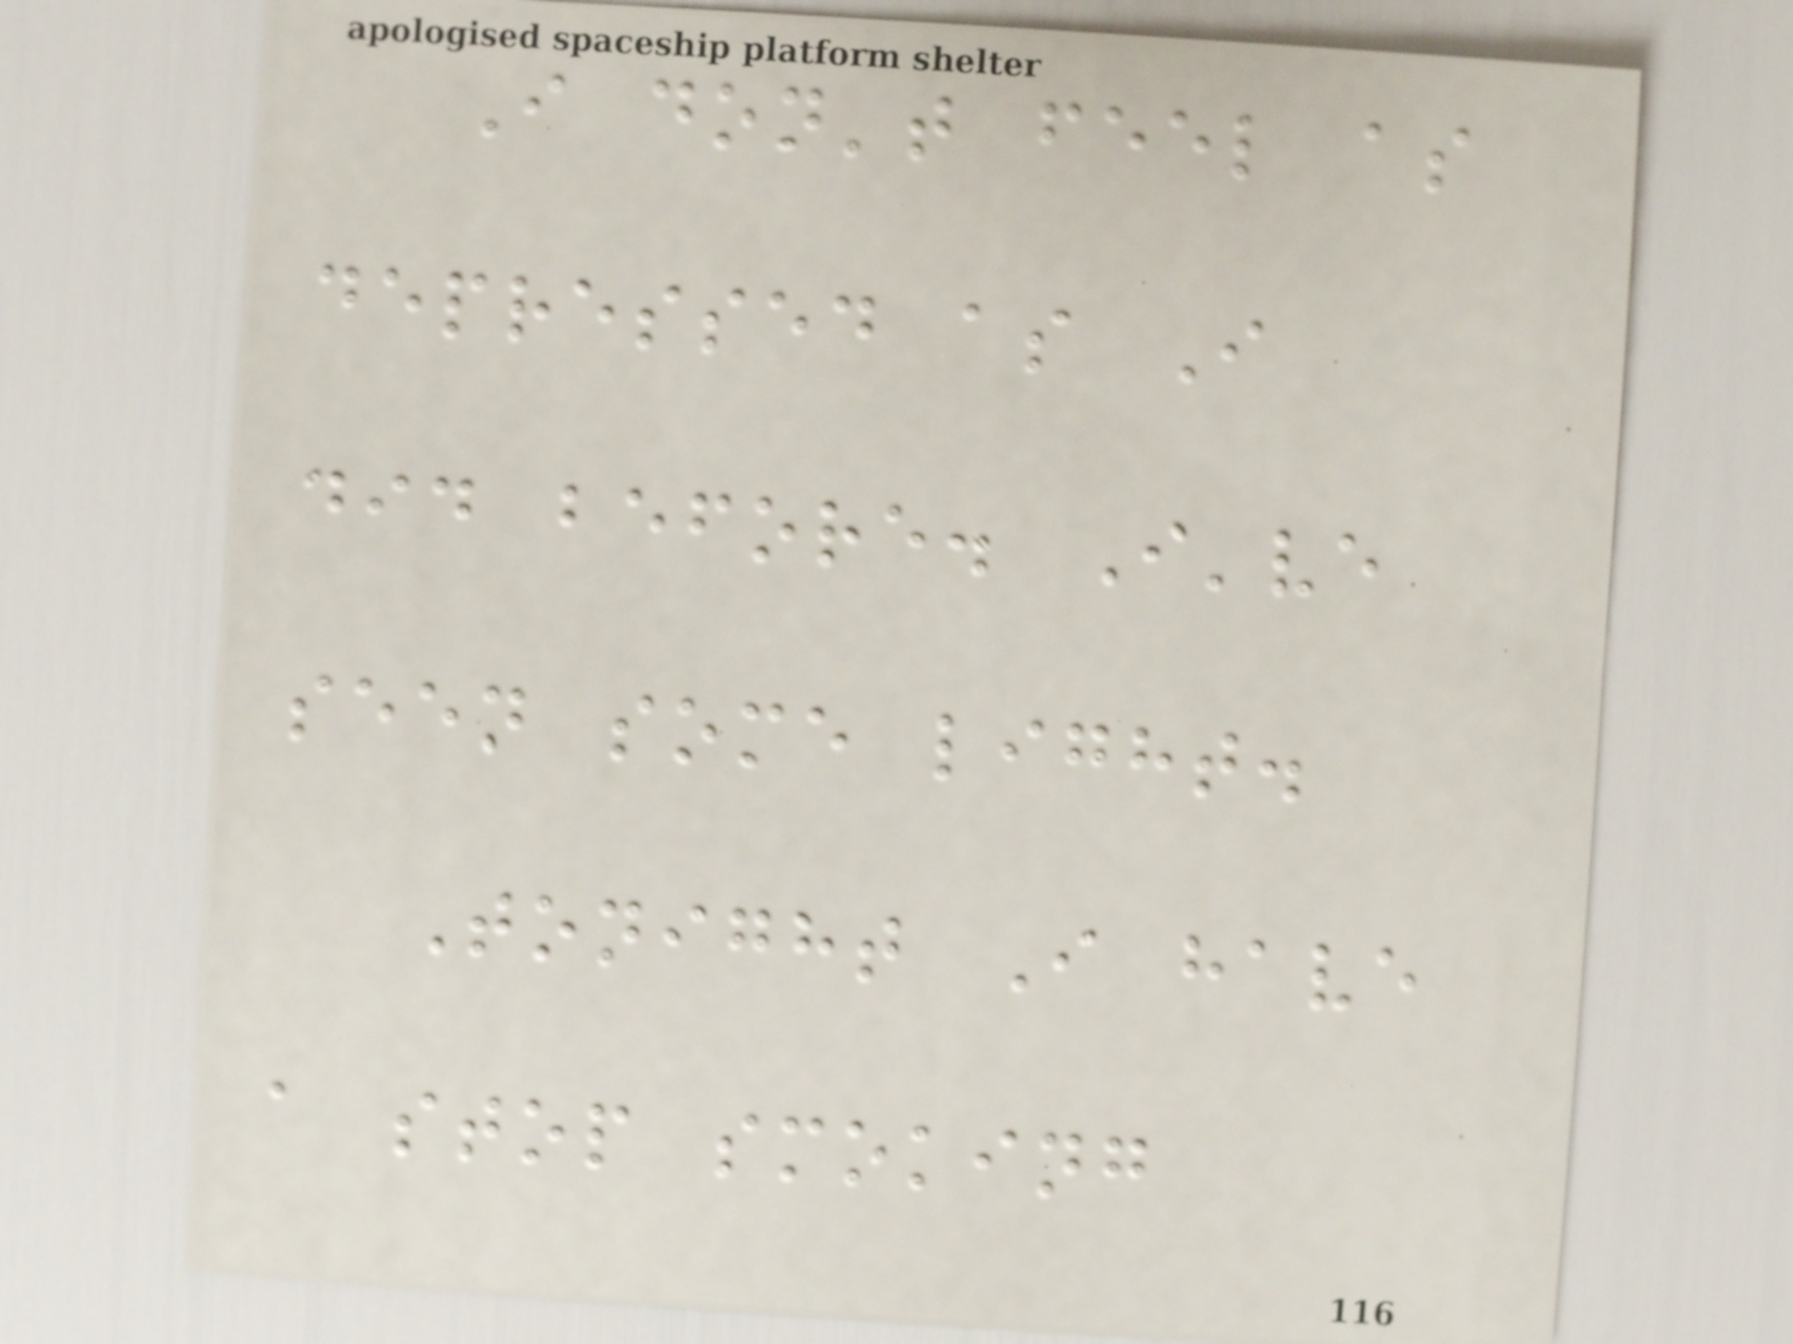I don't feel as
depressed as I
did before. I've
seen some light.
Tonight I have
a stop smoking
